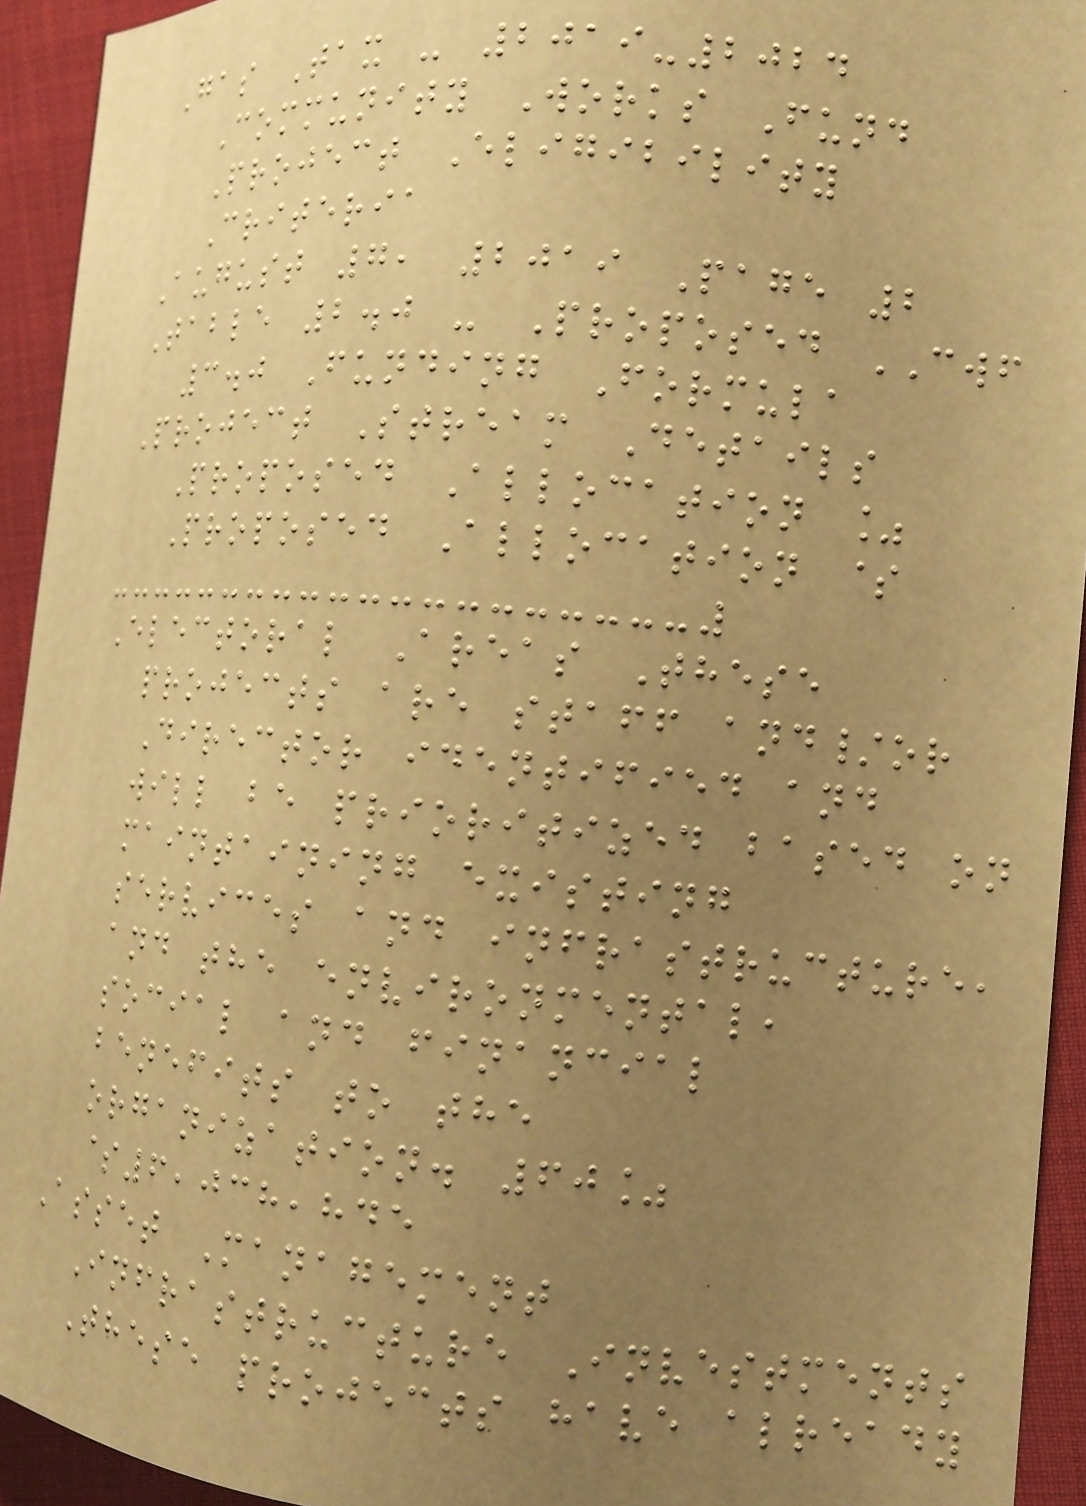Gas Tax - 2019-2024
Community Works Fund
Project Eligibility
Criteria
August 7, 2019 Page 2
Table 2.0 - Proposed CWF
3.0 Funding Formula
Project Stream Details
Proposed Allocation %
Proposed Allocation $
Electoral Areas These
projects are staff and/or
Director identified and
will be prioritized based on
maintaining existing
services and infrastructure,
and the environmental,
social and financial
benefits to the
organization. 60%
$6,038,845
Asset Management
Infrastructure Investments
These projects have already
